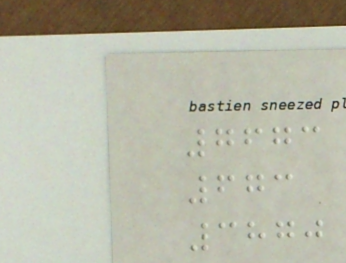7673
673
3870
